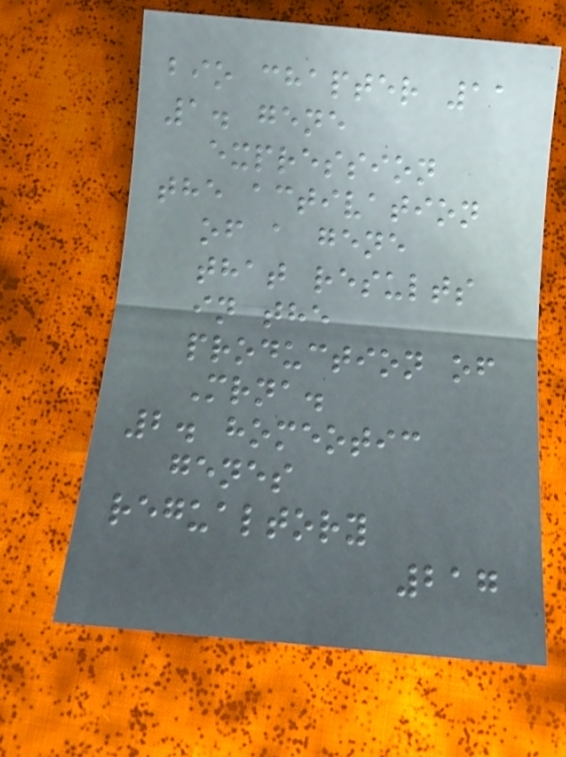bio chapter 11
1. gene
expression
the activation
of a gene
that results
in the
production of
Mrna.
2. homeotic
genes
regualtory
217
